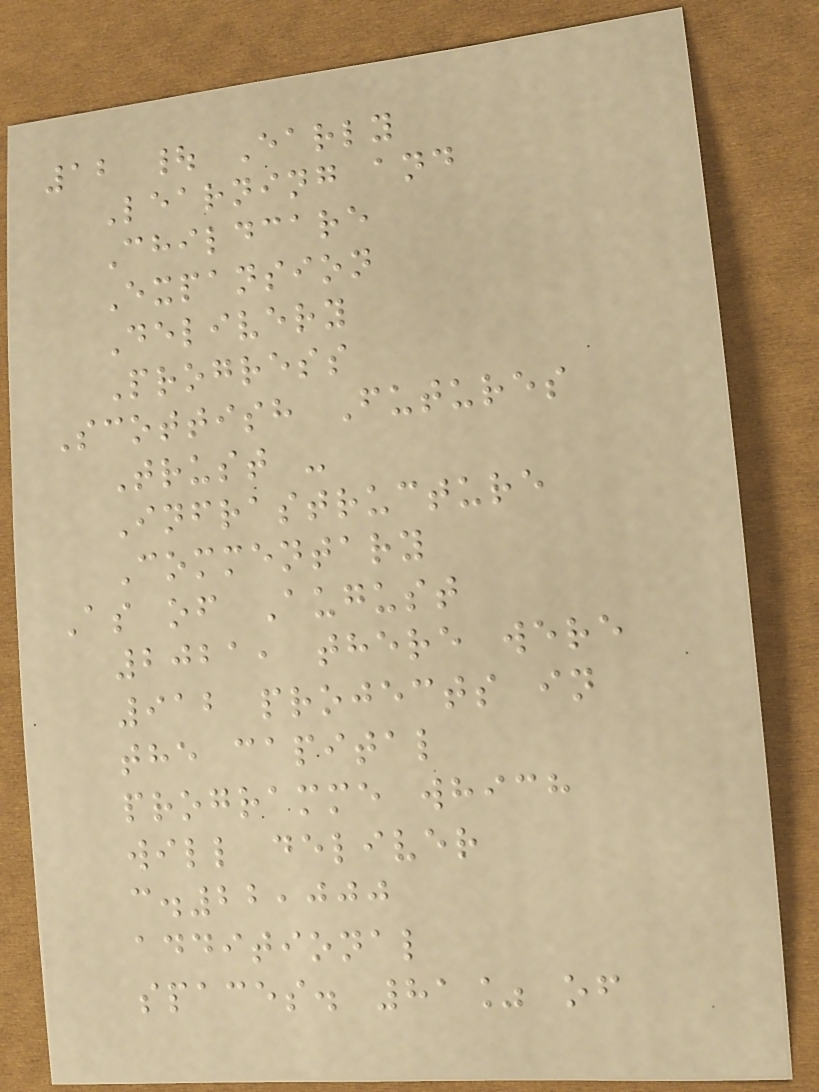12 | Early
Learning and
Childcare
Expansion
Delivery
Progress
Scottish Futures
Trust -
Infrastructure
Commentary
As of August
2021, there were
912 projects in
the capital
programme which
will deliver
c.22,000
additional
spaces. 81% of
